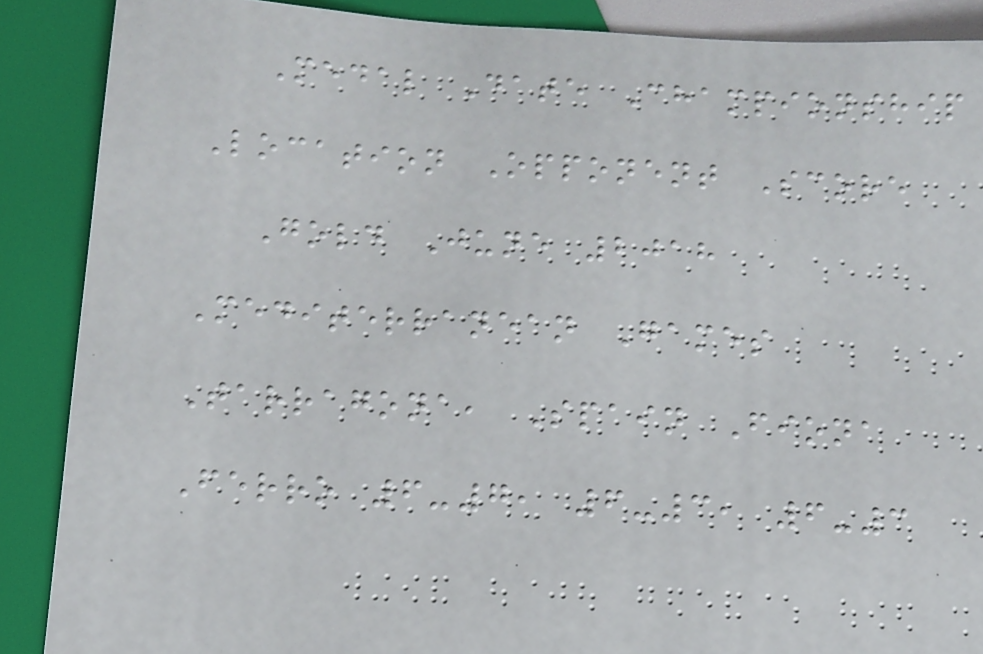Medal Date Championship
Location Opponent Score
Gold June 2018
Mediterranean Games
Tarragona, Spain Fiona
Ferro 6-7, 6-3, 6-3
